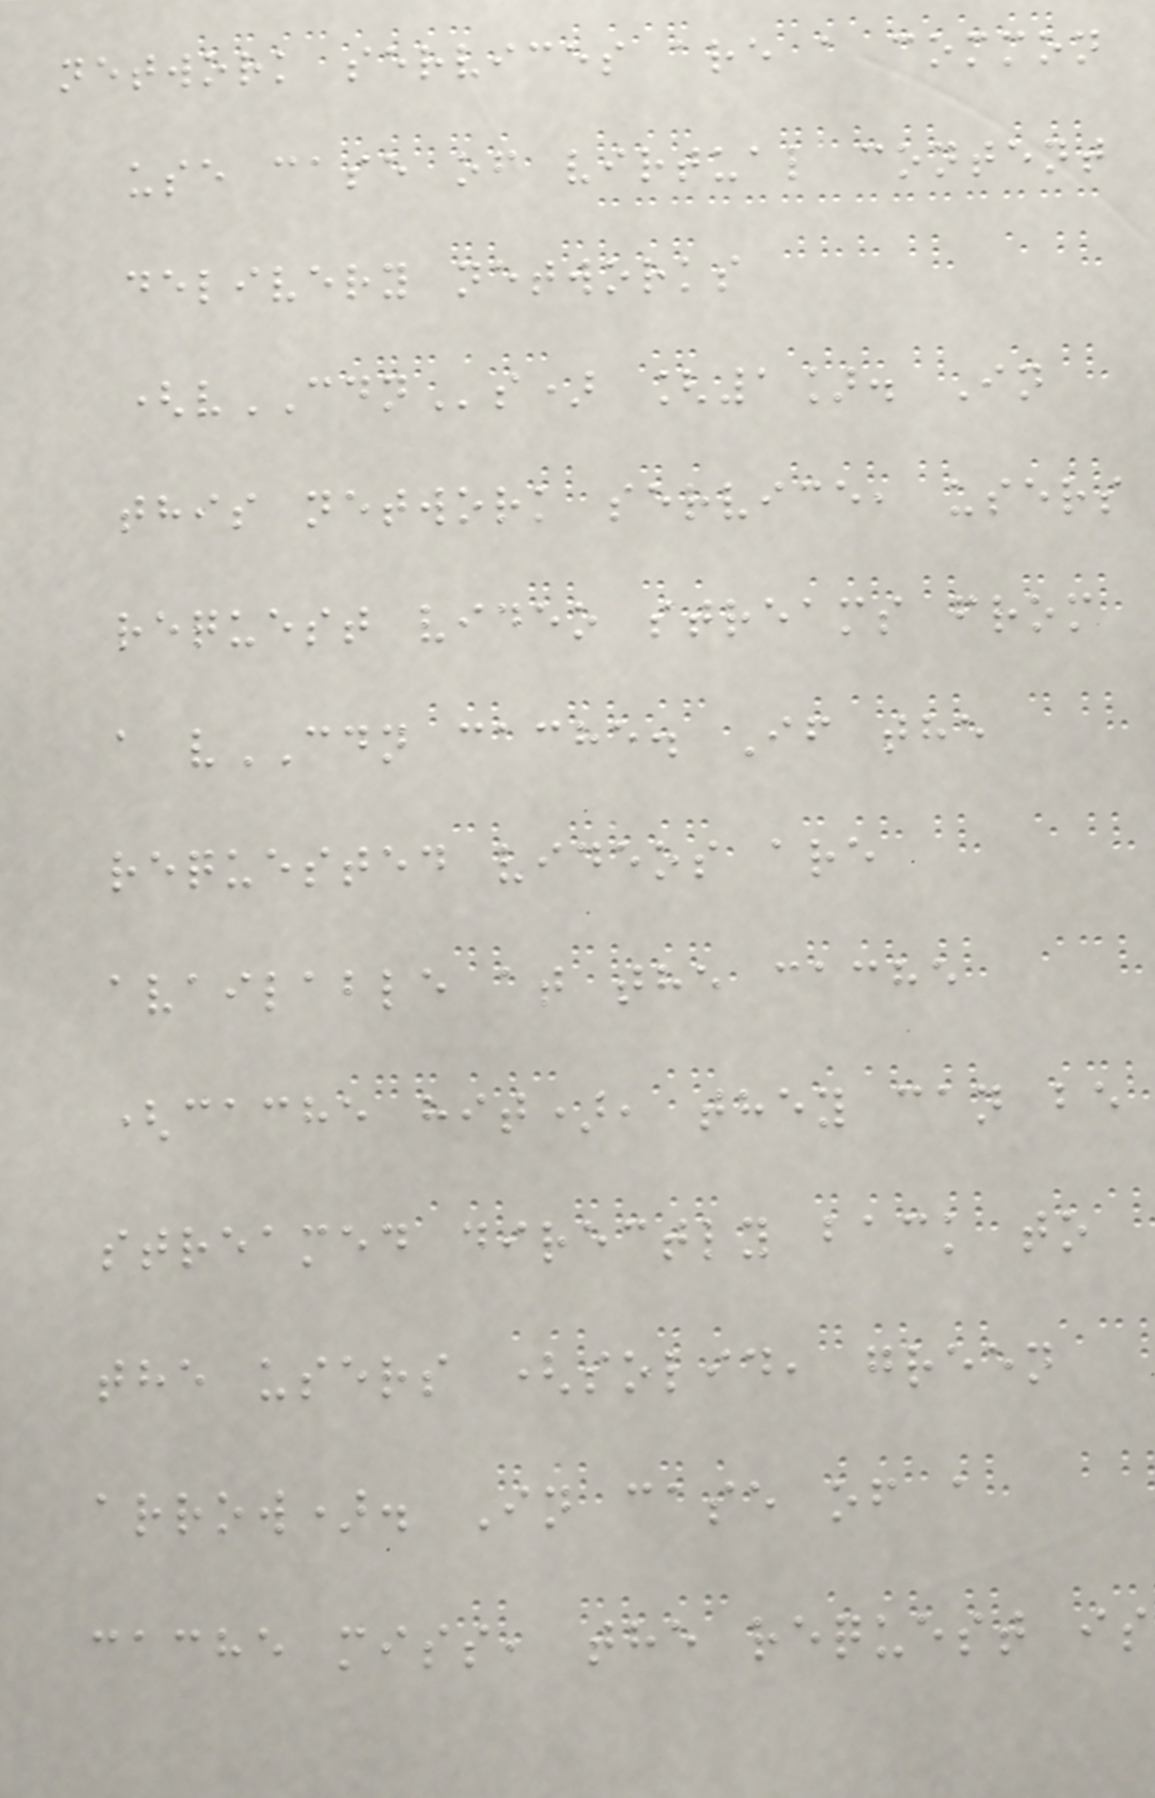network services are a common
use case of virtual content
delivery networks
(vCDNs) [1]. In
this network service, users
request video streams from
a vCDN cache. If the
requested videos are
available at the cache
(cache hit), they can be
streamed directly back to
the users (solid, green
arrow). In case of a
cache miss, the request is
